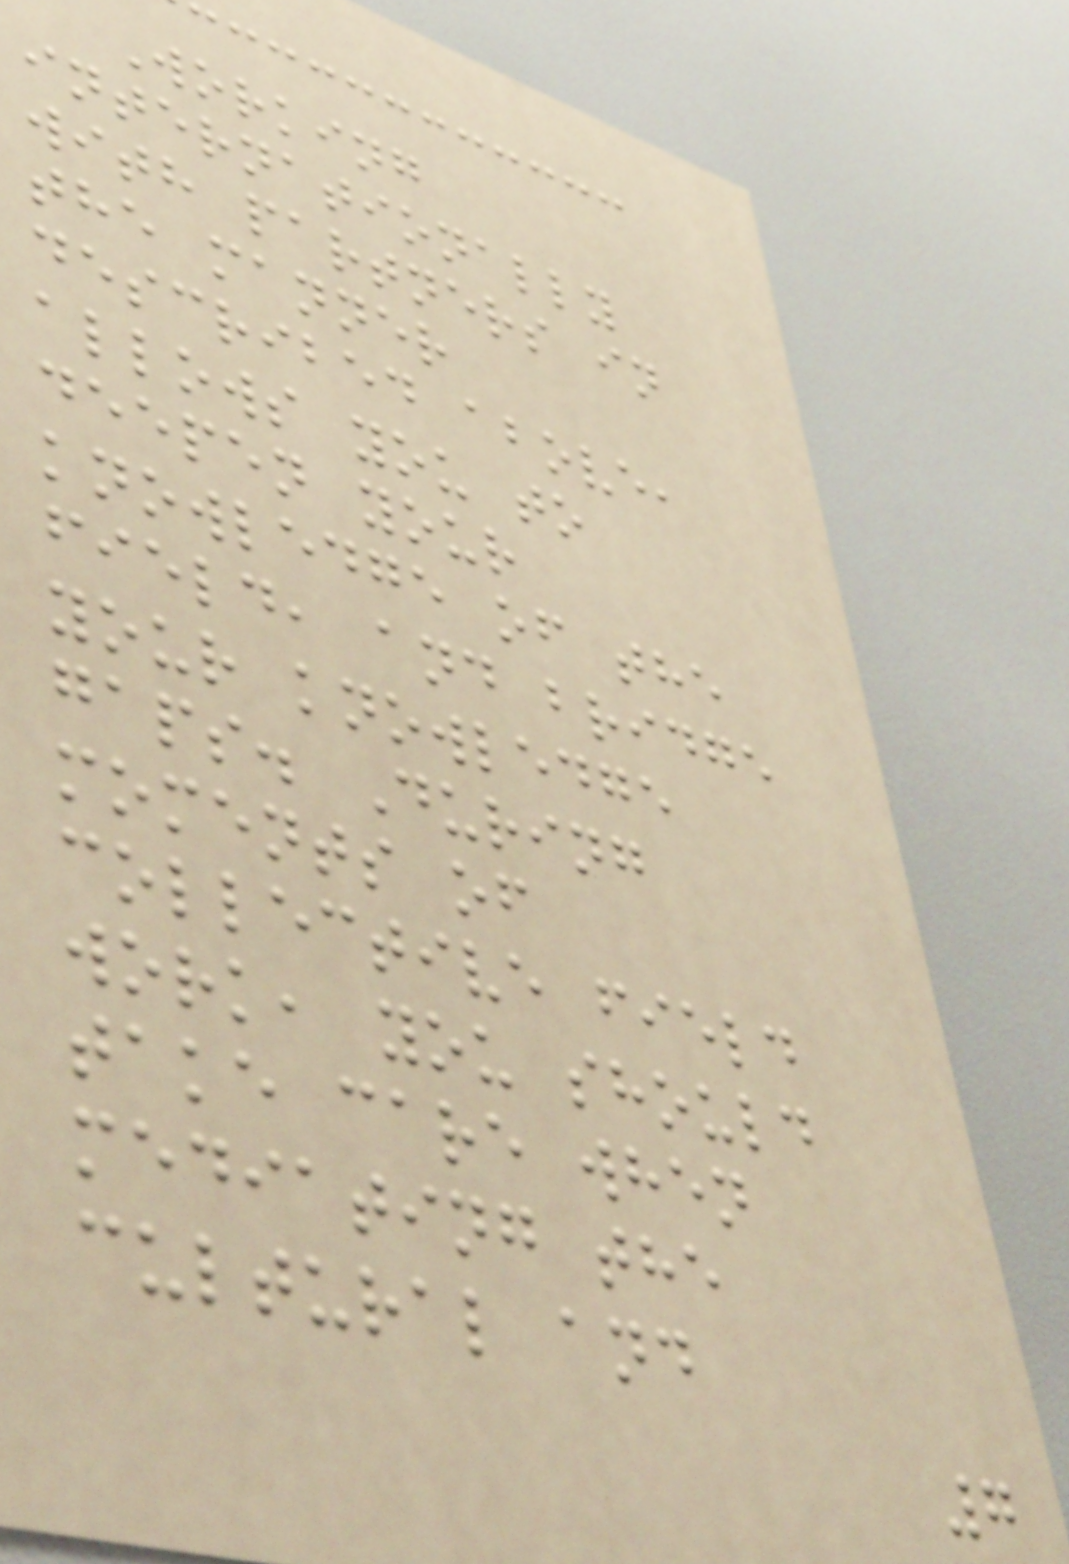Working
internationally
with partners in
the manner
described above,
allows you to
deepen your
knowledge of the
field, and bridge
your knowledge
gaps. During
moments of
collective field
work, you should
take care when
mediating the
cultural and
7
